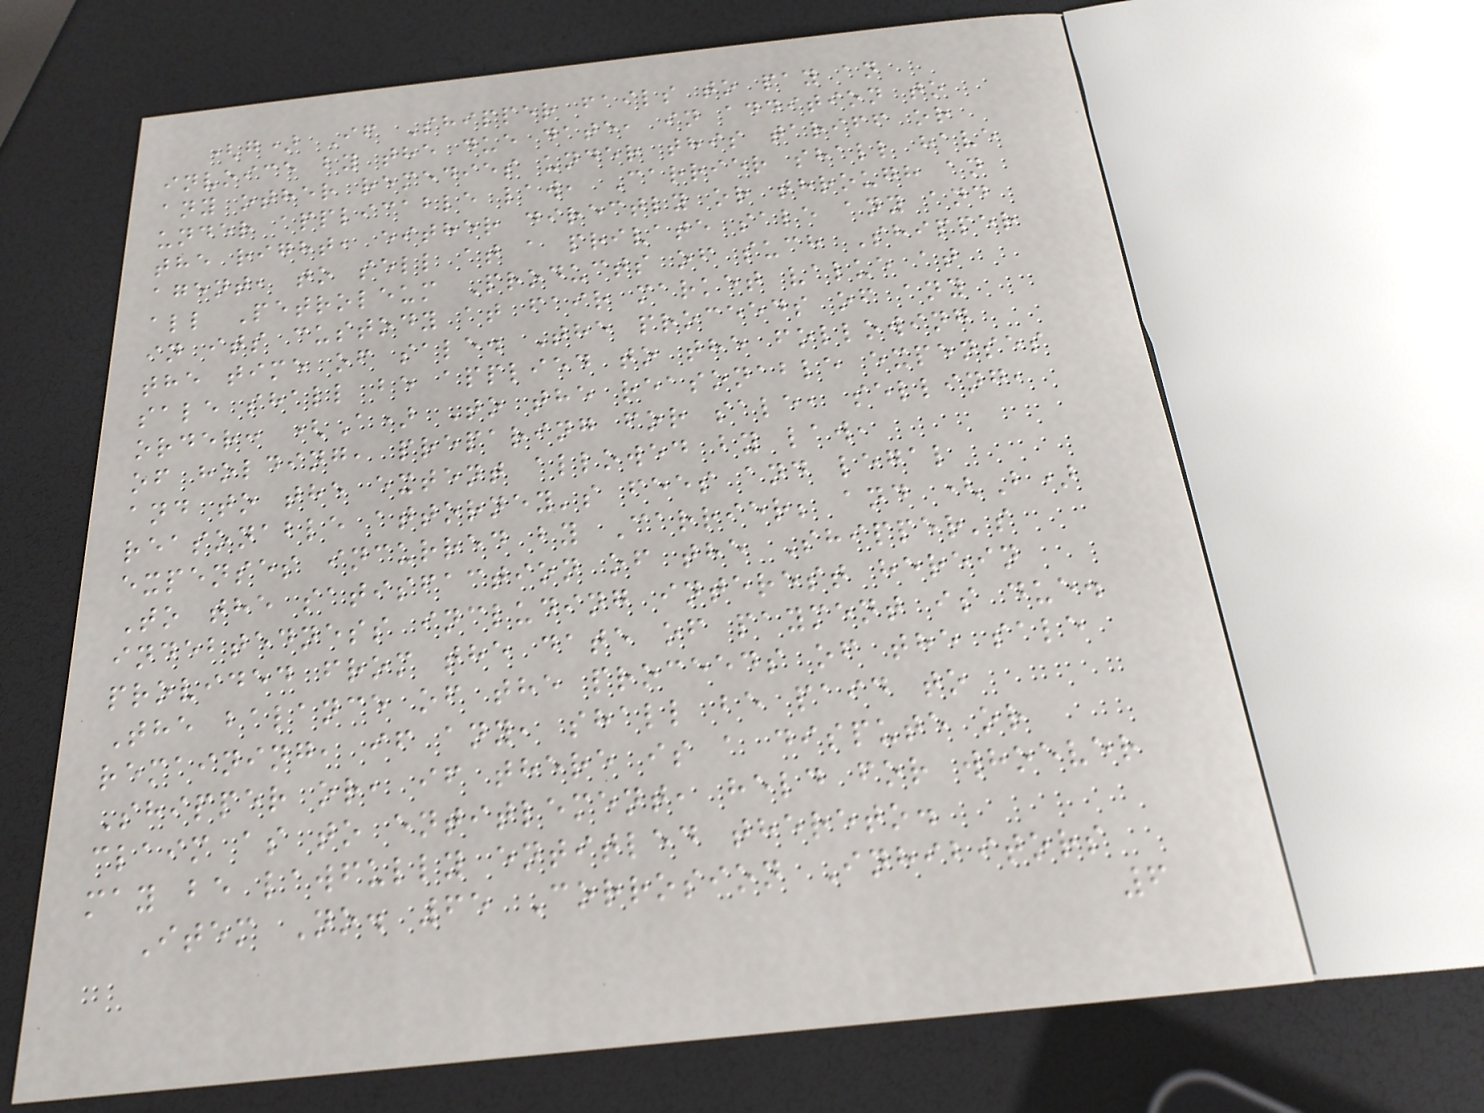(g) If Shipper fails to pay an
invoice by the due date, in addition to
any other remedies under this tariff or
under applicable law, Carrier shall have
the right, either directly or through an
agent, to sell at a private sale any and
all Petroleum Products of such Shipper
in its custody at fair market value at
the time of sale. The proceeds of any
sale shall be applied to the following
order: (A) To the reasonable expenses
of holding, preparing for sale, selling,
and to the extent allowed by law,
reasonable attorney's fees and legal
expenses incurred by Carrier; and (B)
To the satisfaction of the Shipper's
indebtedness including interest herein
provided from the date of payment is due.
The balance of the proceeds of the sale
remaining, if any, shall be paid to
Shipper or, if there is a dispute or
claim as to entitlement, held for whoever
may be lawfully entitled thereto.
Item No. 65 Corrosion Inhibitors
6
